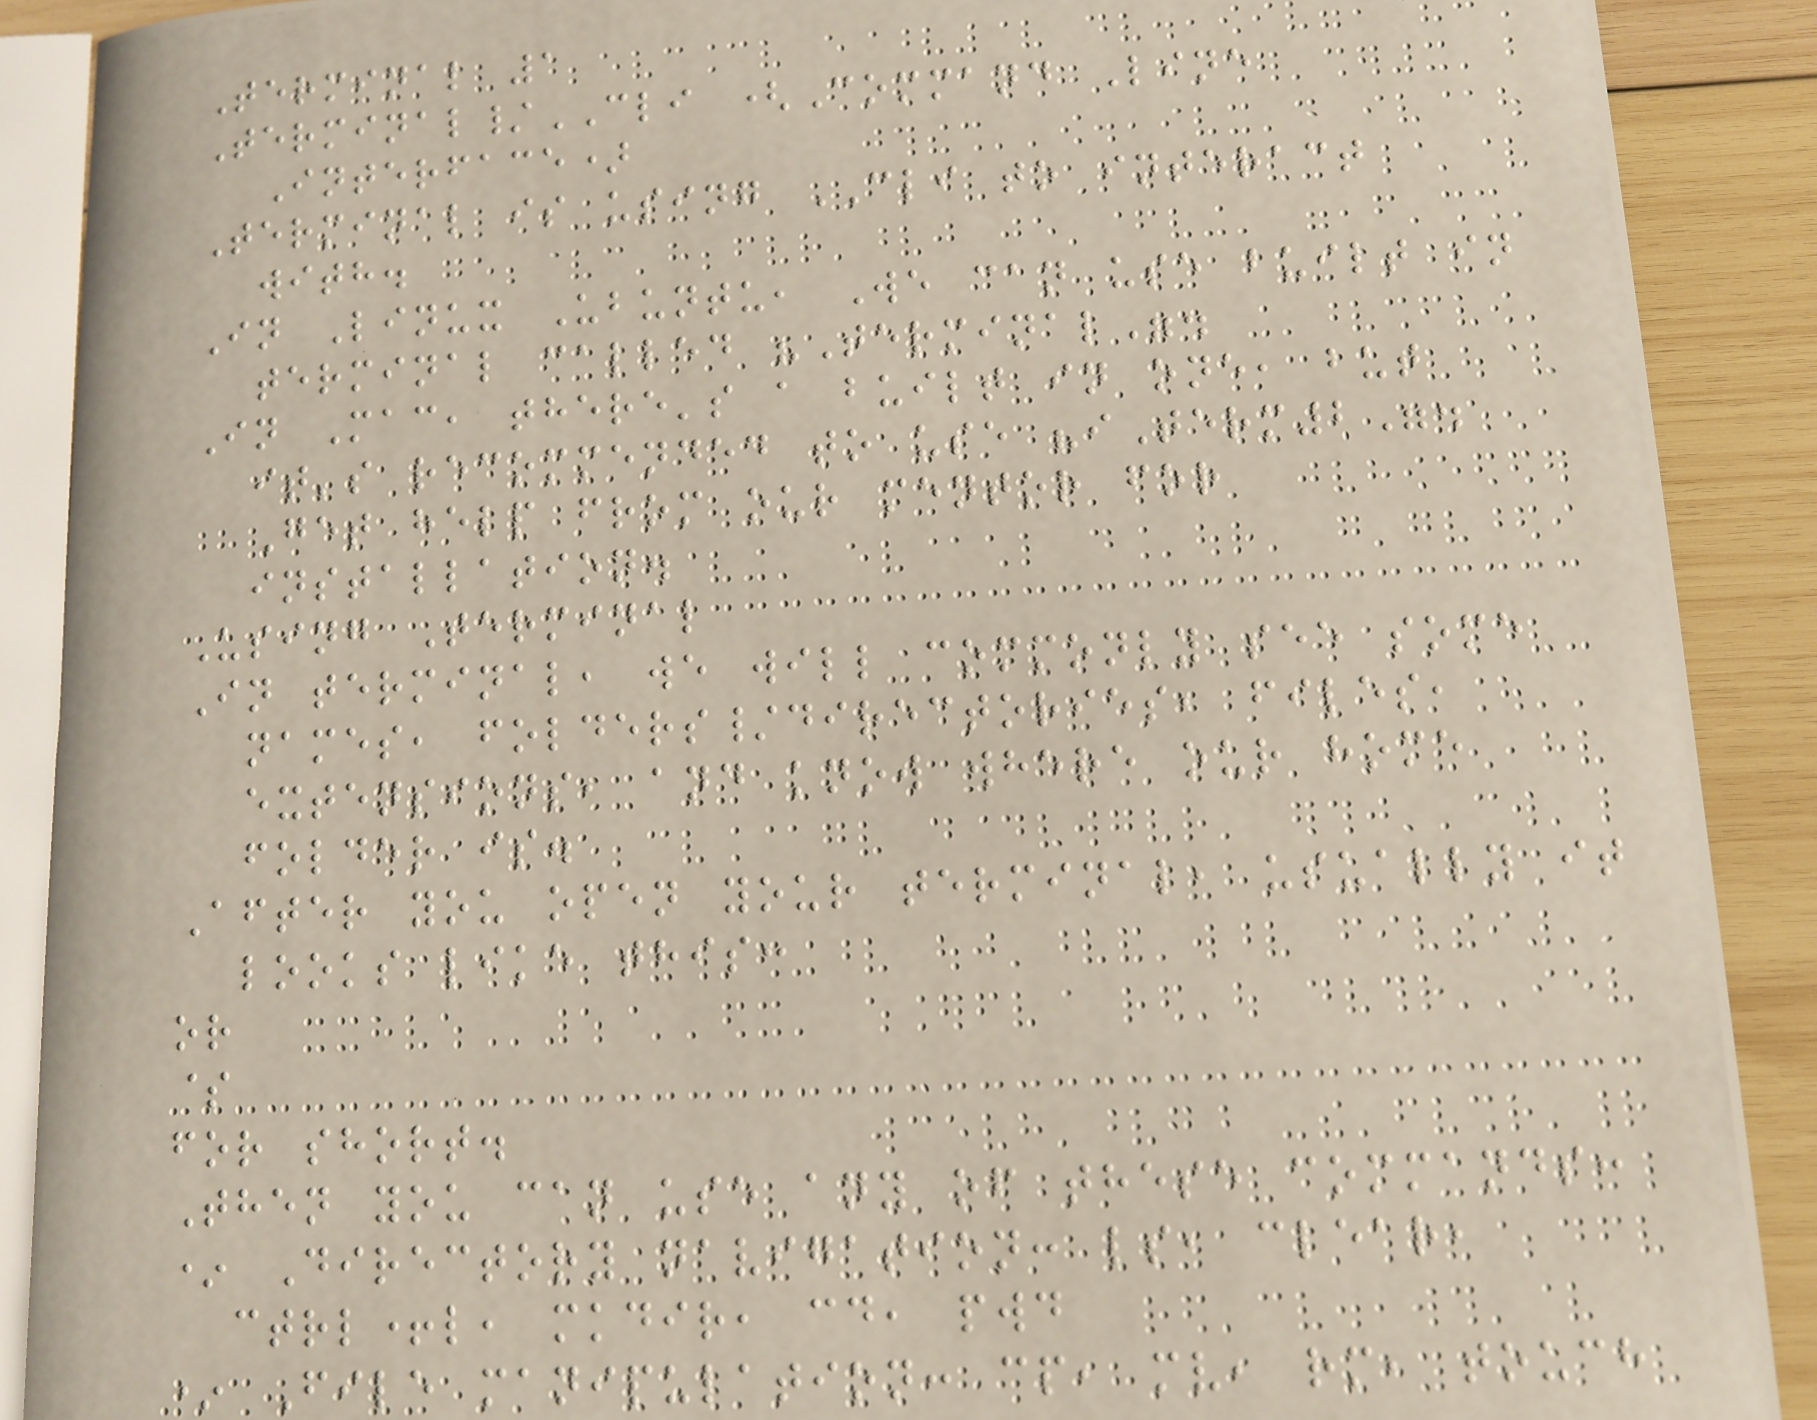Terminal 1
Terminal/CLI (Command Line
Interface)
Terminal is using CLI to interact
with.
In Linux Ubuntu, We can use built in
terminal called "Terminal".
In Mac, there's a built in one, but
it's recommended to use "iTerm2".
Get help from our mentor for
installation.
Using Terminal
In terminal, we will commonly see some
names, folders/directories, files,
extensions, and know where our home
folder is.
After you open your terminal, usually it
looks like this:
or
$
for short.
Then you can use any of these commands:
* Directory navigation: ls, clear,
ctrl+l, mkdir, cd, pwd
* File manipulation: cp, mv, rm, touch
